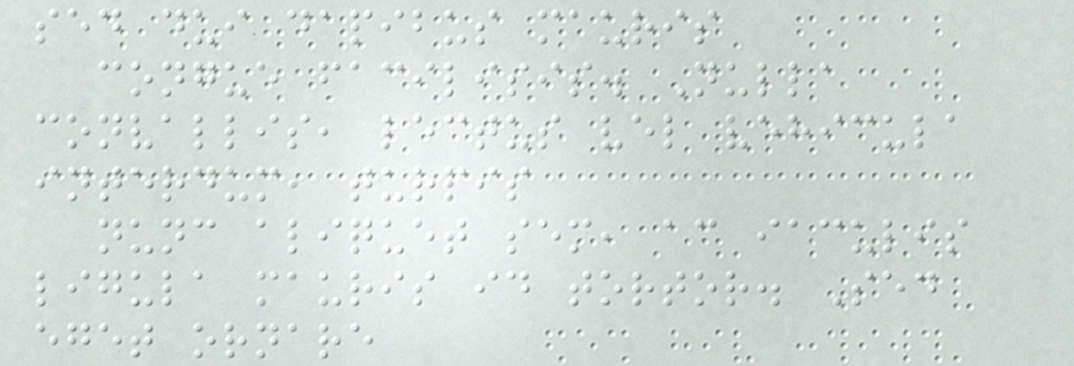sed dui dapibus mauris
congue facilisis. Nulla
convallis, lectus vel vehicula
interdum, turpis
nunc aliquet sem, ac iaculis
ligula mauris id tortor. Sed
eget ornare
